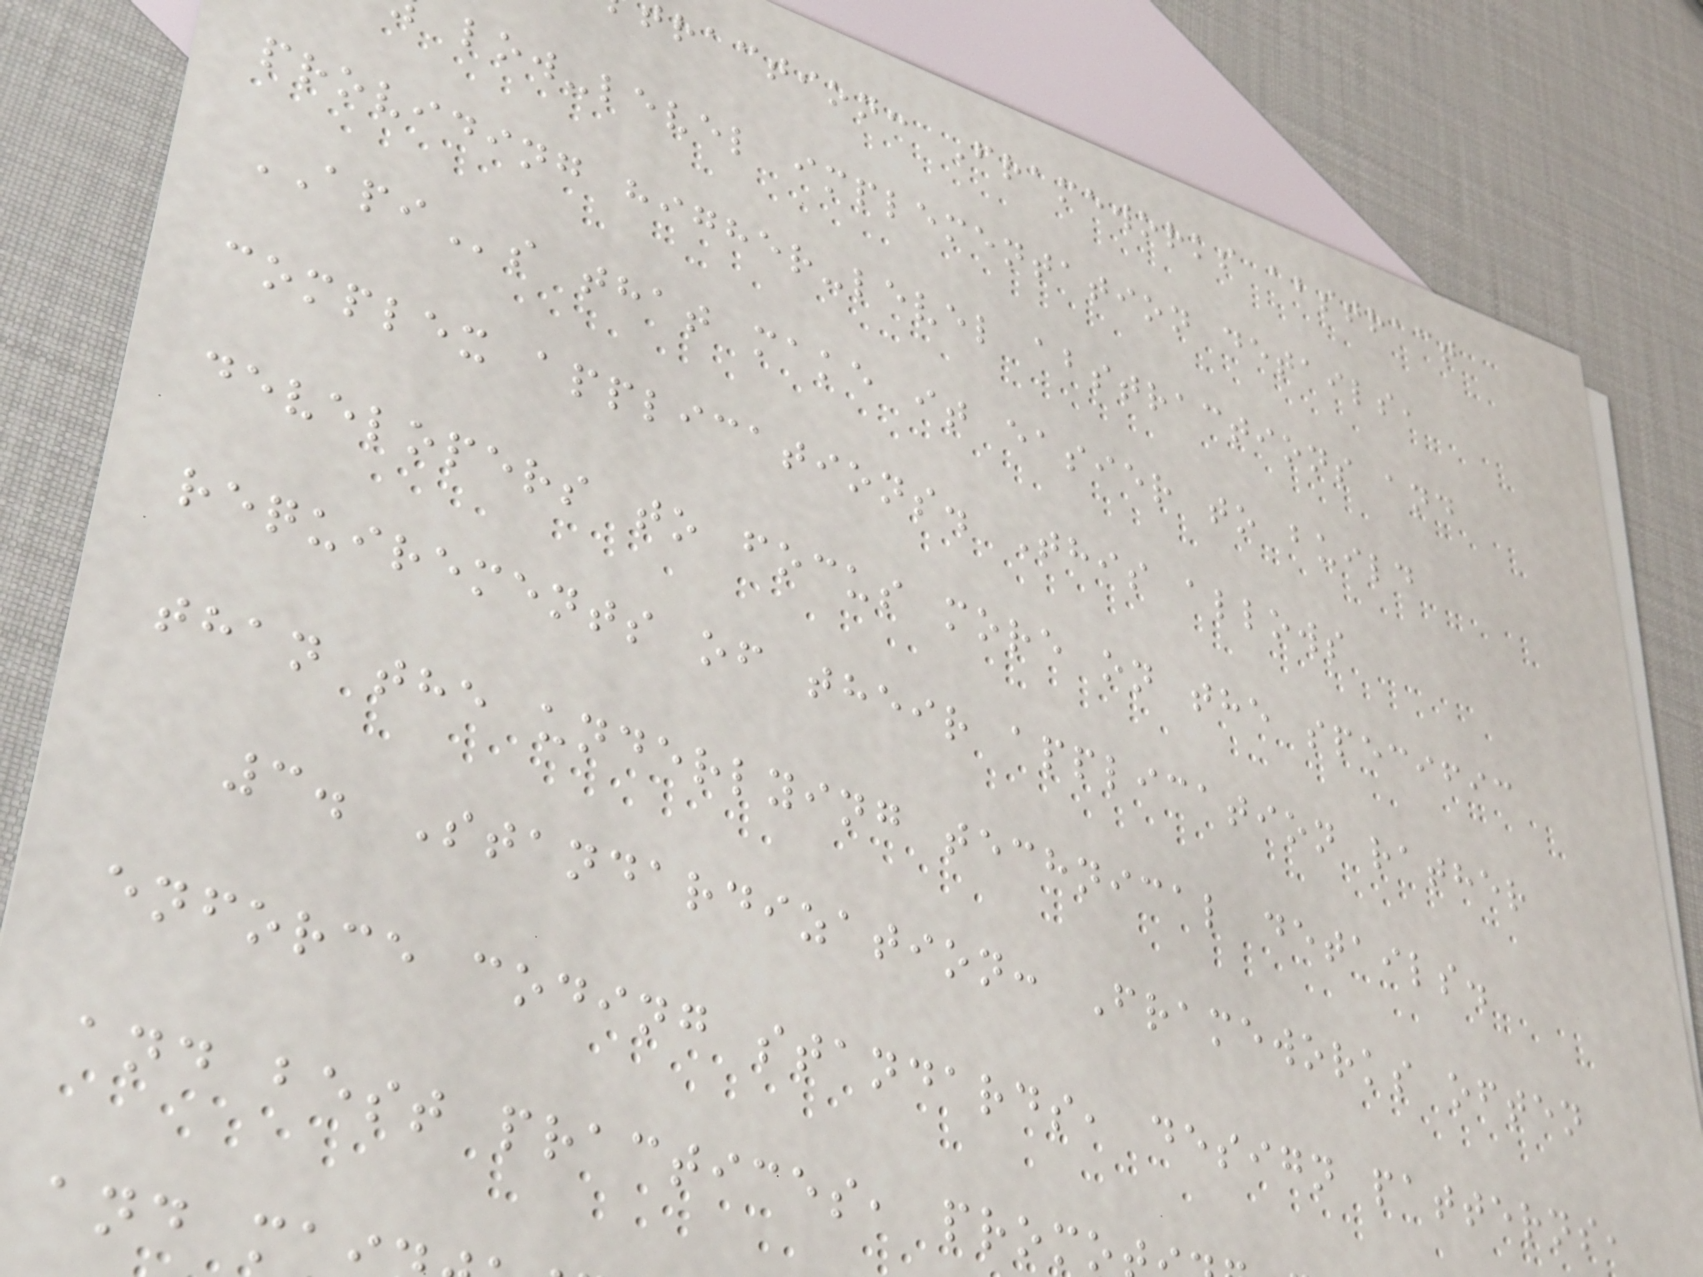raction: Frameworks abstract
low-level implementation details,
providing higher-level abstractions and
APIs that make it easier to build
complex applications. This allows
developers to focus more on the specific
requirements of their application rather
than the underlying technical details.
3. Standardization: Frameworks often
enforce coding standards, design patterns,
and best practices, promo
